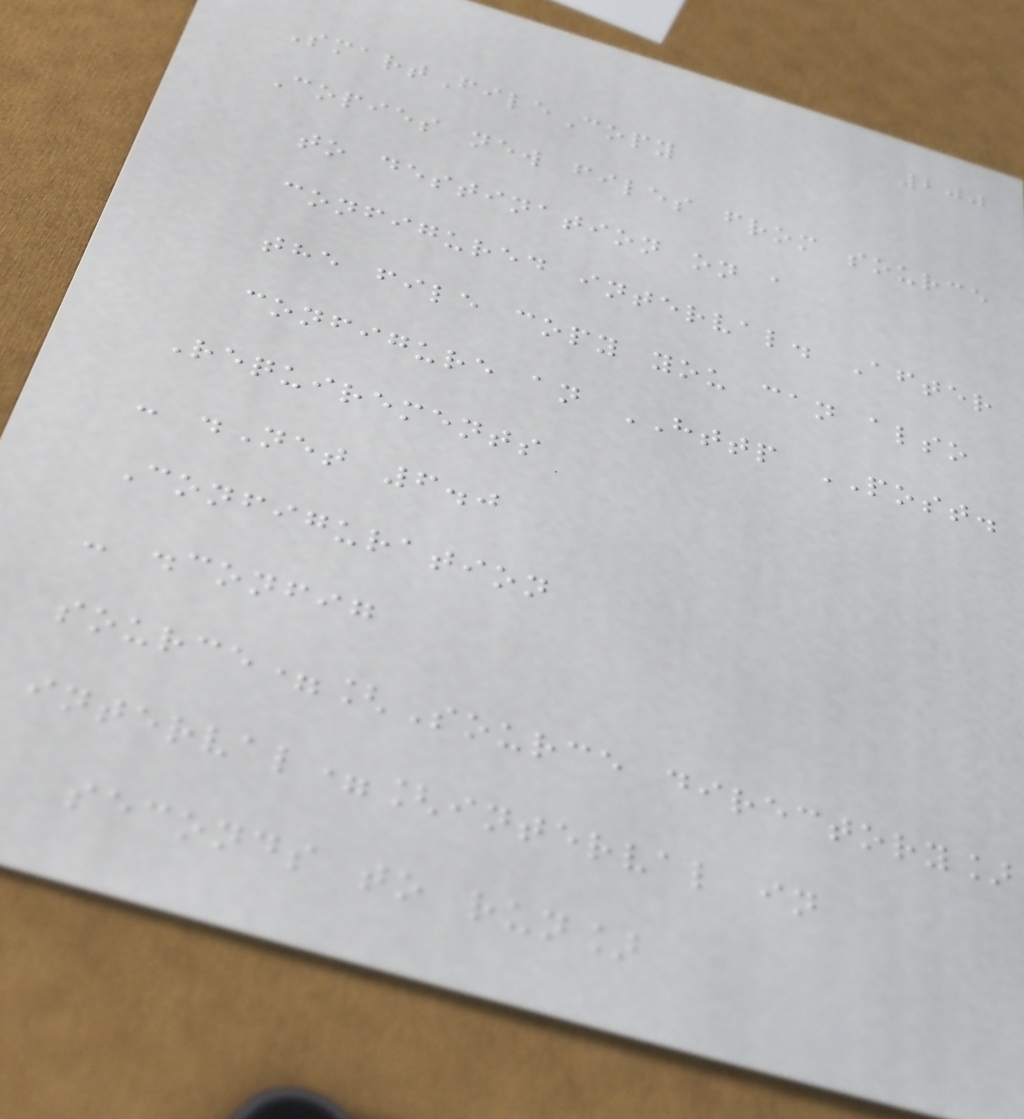200
SmartFileCopy
Copies new files from source
to destination on a
configured interval. After
the file copy you can also
configure an HTTP POST.
Requirements
- .Net 6.0
Configuration
- .config
source=[Source directory]
interval=[interval in
seconds to run]
